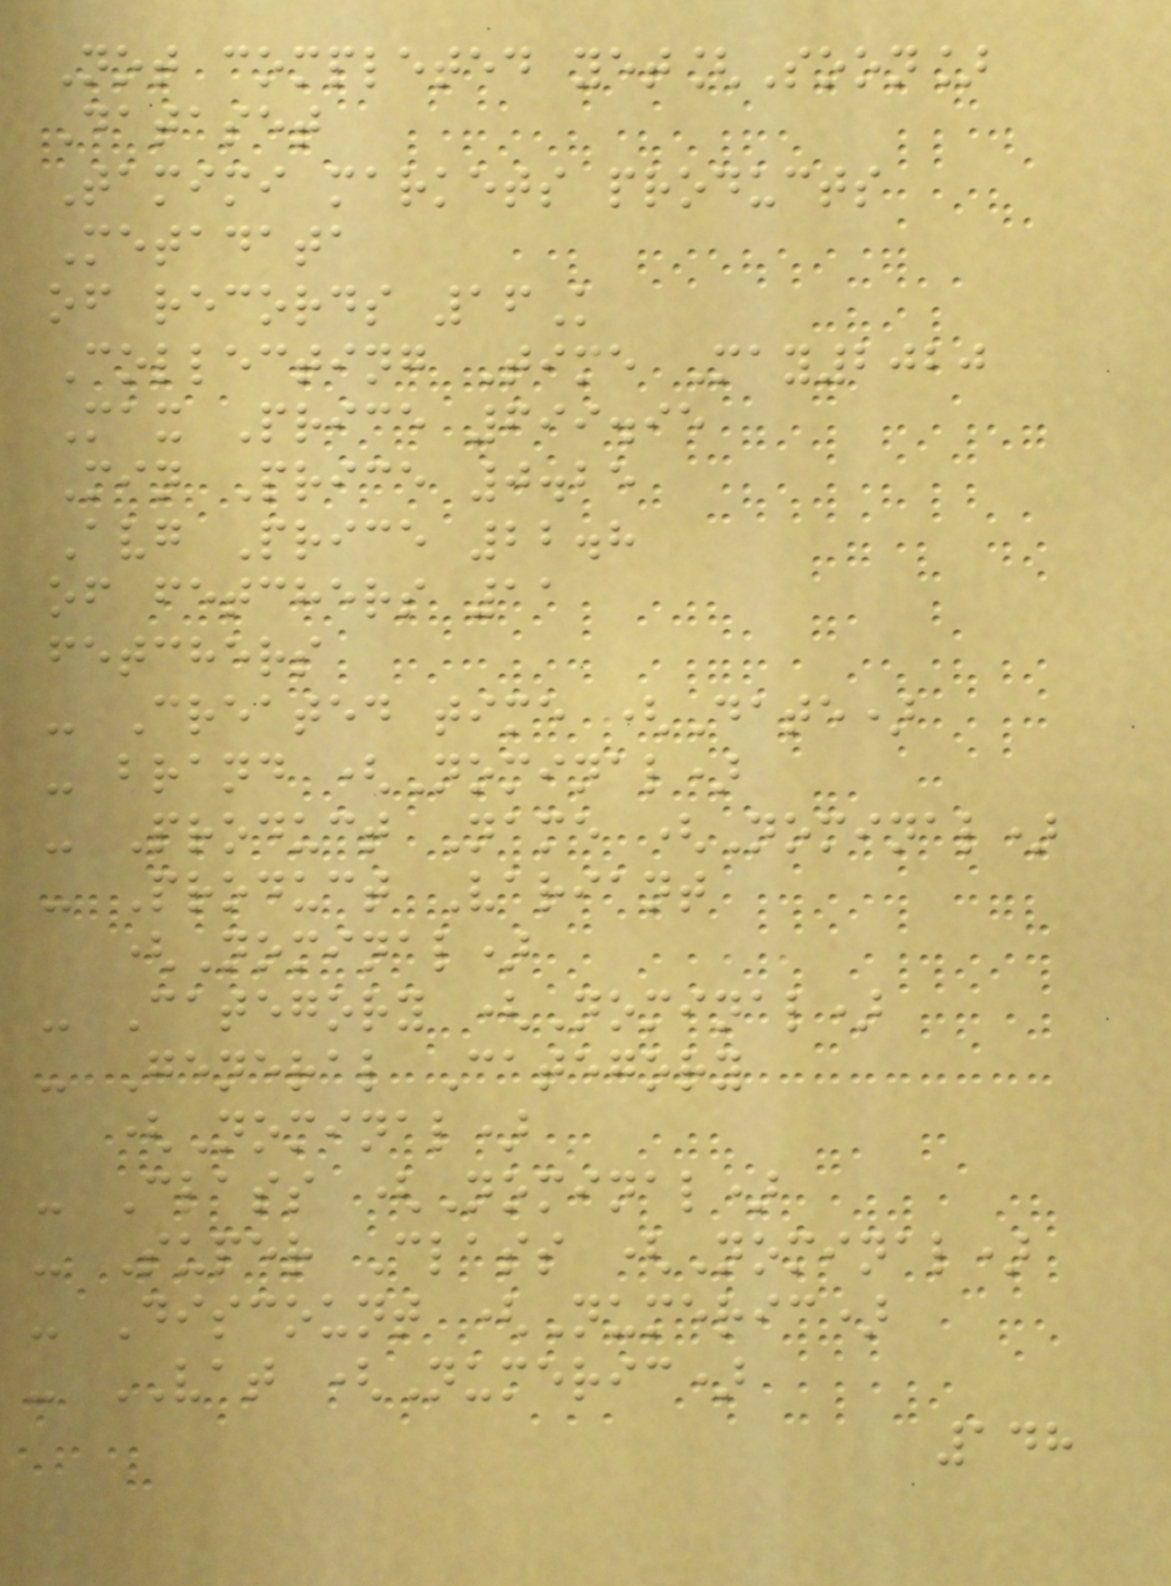Not completed yet[Soon]
Dataset
Tamimi markets products
Metadata
of records 16K
Collecting Time May2020
Max Price 699.95
Min Price 0.25
Avg Price 22.8
of fetchers 11
fetchers
- Created time (Date)
- brand (Nominal)
- Product Name (Nominal)
- Product Variant
(Nominal)
- Category (Nominal)
- General Category
(Nominal)
- Class (Nominal)
- Super Class (Nominal)
- Discount (Numeric)
- VAT (Numeric)
148
